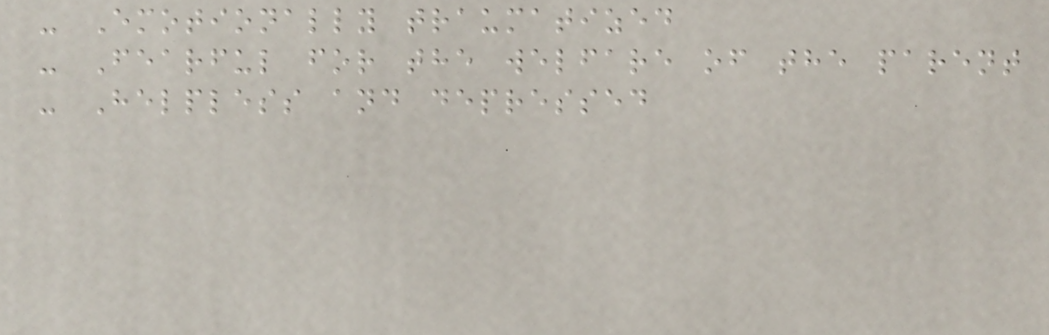- Emotionally traumatized
- Fearful for the welfare of the parent
- Helpless and depressed
